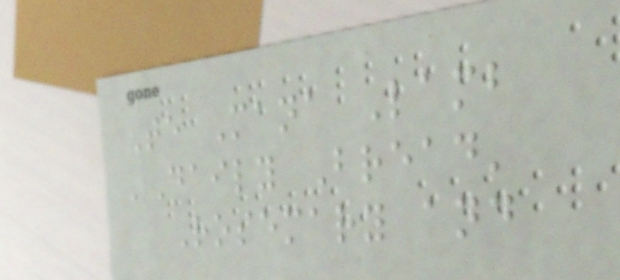Te Mana Lamb
'Daily Bread'
Rosemary and
